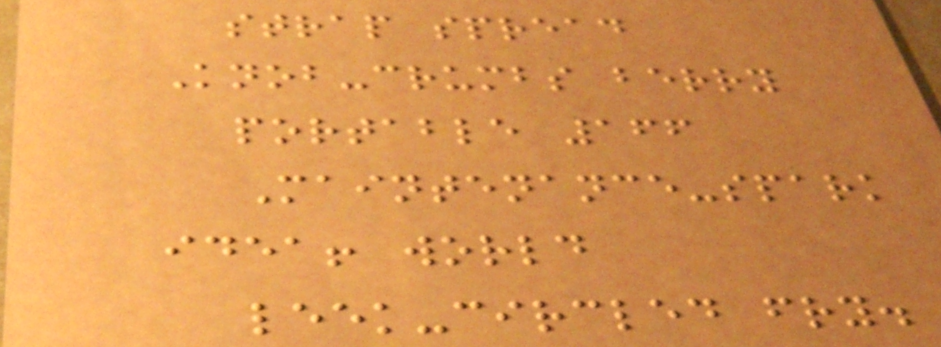strap spread
Knob-crumbs berry
portable 166
Maintenance-spark
idea! world
leek-circled fry.
